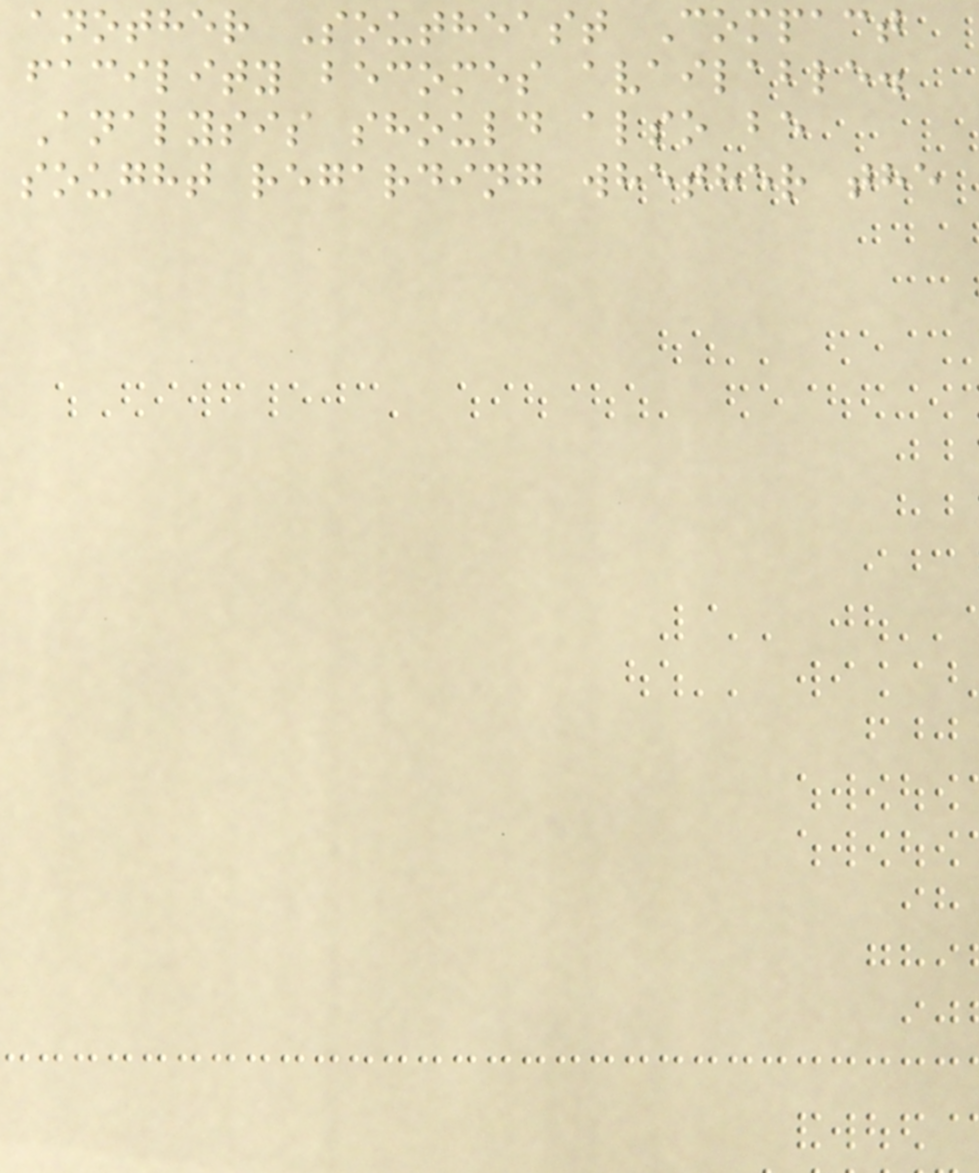another Southeast Compact
facility becomes available.
Analysis should also be
sought regarding whether the
